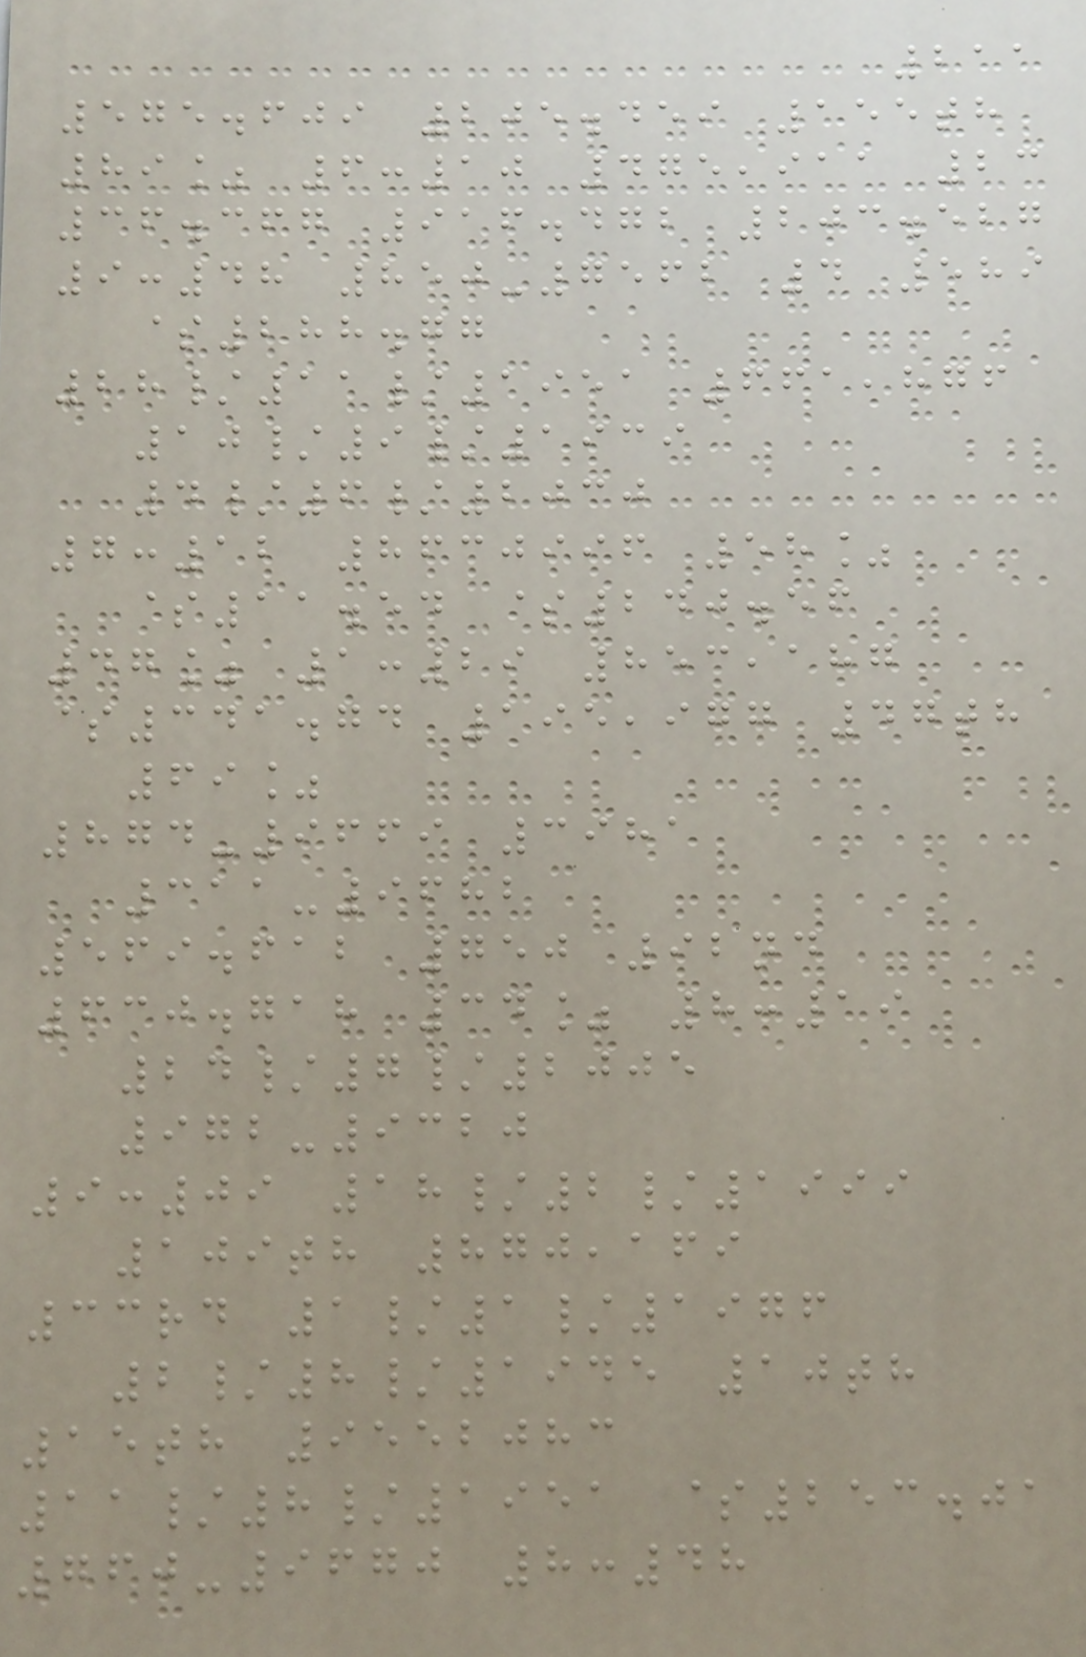211
575.609 205.459 155th
89% 6:10 475,911 23
36.367 916.472 203.527
9:48 850-7562 4 589
$288.77
28/11/1951 661,876
10/9/1939
4/6/2030
7:12 8630996 58%
$11.54 $240.56
47% 1:29 853,187
$341.74 195,977 47th
69%
874-9669 3981
311-9682
569.612 750 92nd
630.718 34% 8:19
24/7/2005
972-9320
9:09 18/2/1999
109th 870,169
33rd 1/1/1976
2/8/1945 10th
15th 9552083
11/8/1951 $253.01
760-9670 8:48
